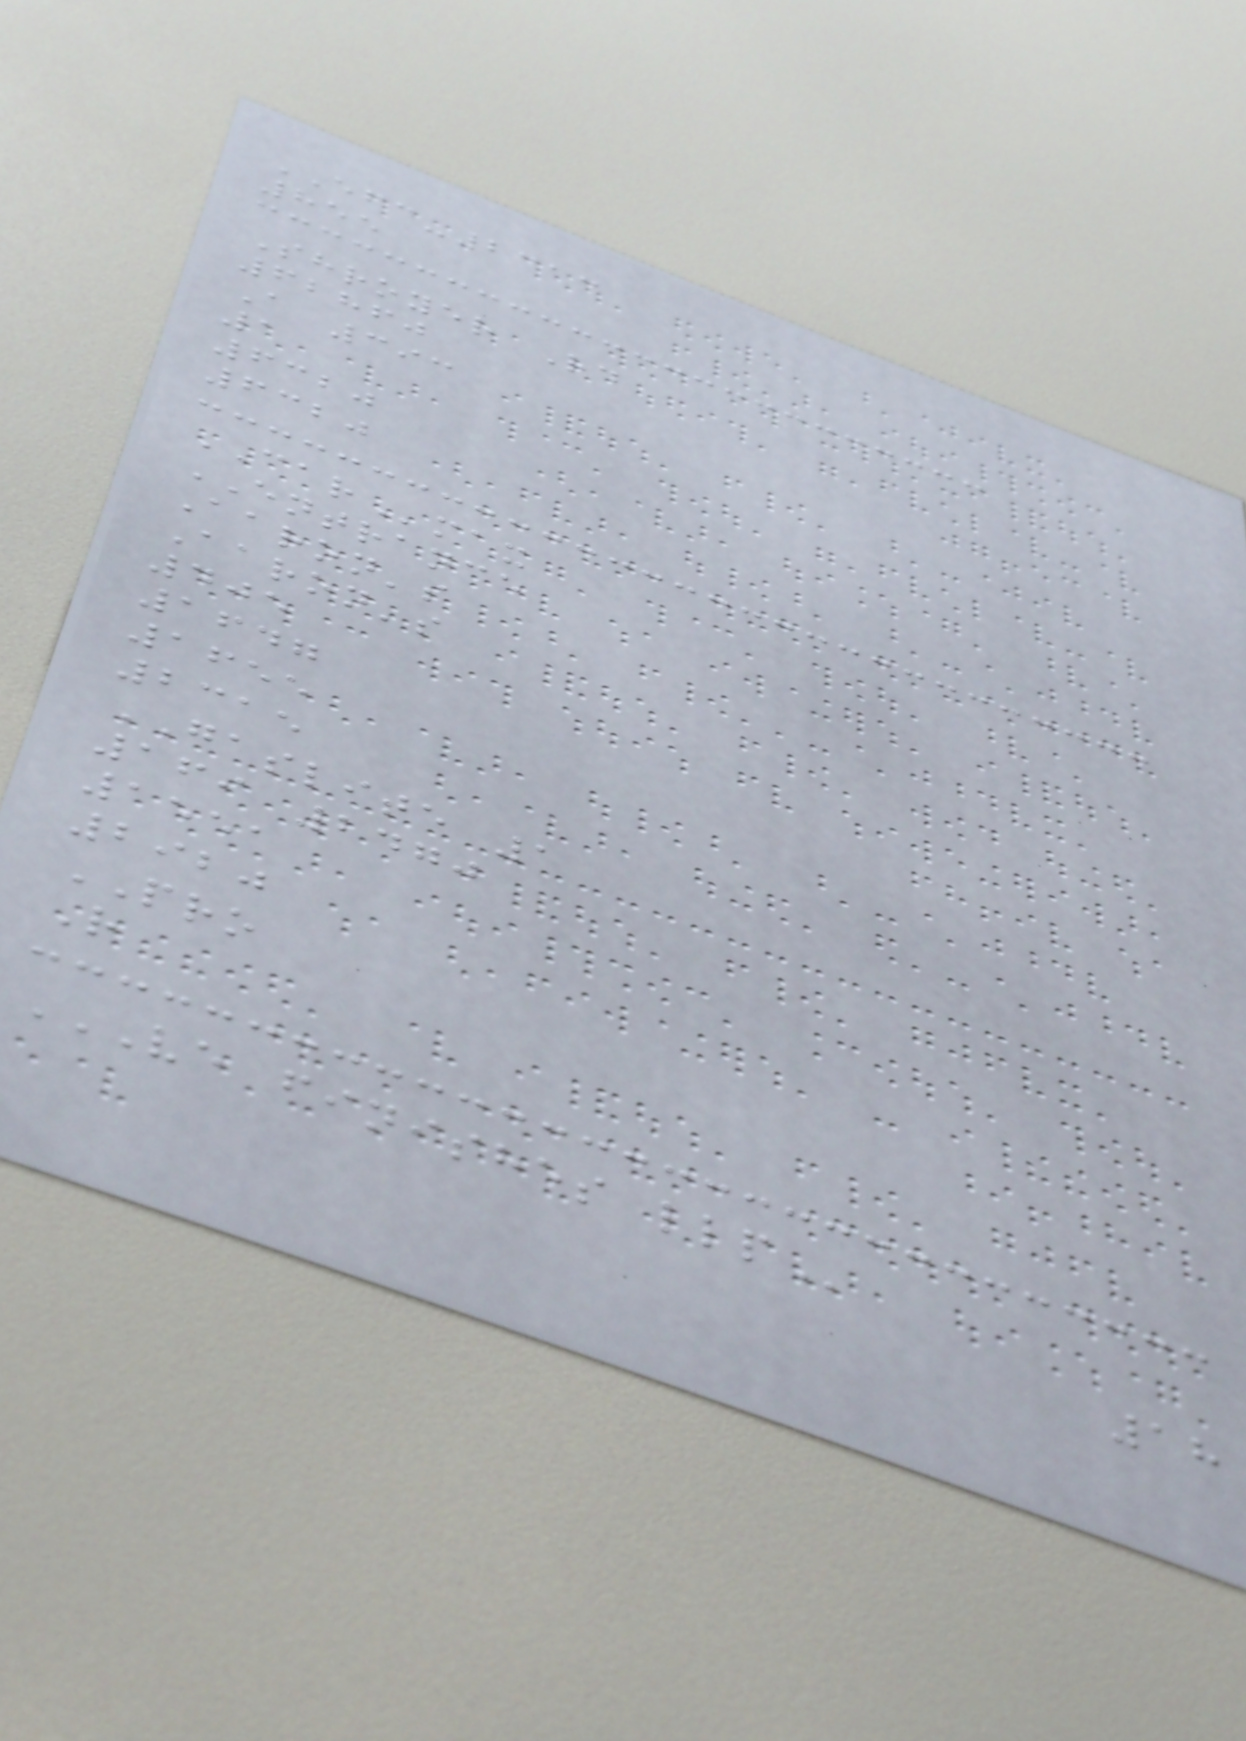EFC-2313
855
Shroyer Rd
62860
A 393
1
6320
6320
CARmax
ENTRANCE
Aaron's
Aaron's
405
1647
1655
2315
GASLITE 1
169 2470
1551
2920
PRO
R
VE FINISHES LLP
18
